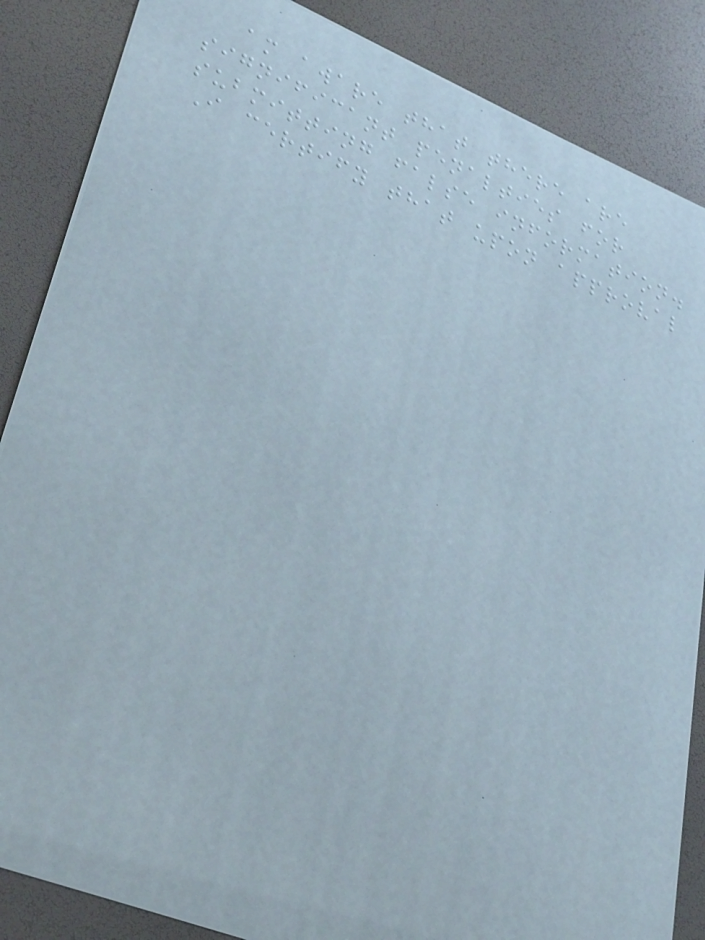am aware that there are
significant penalties for
submitting false information.
I certify that upon approval
